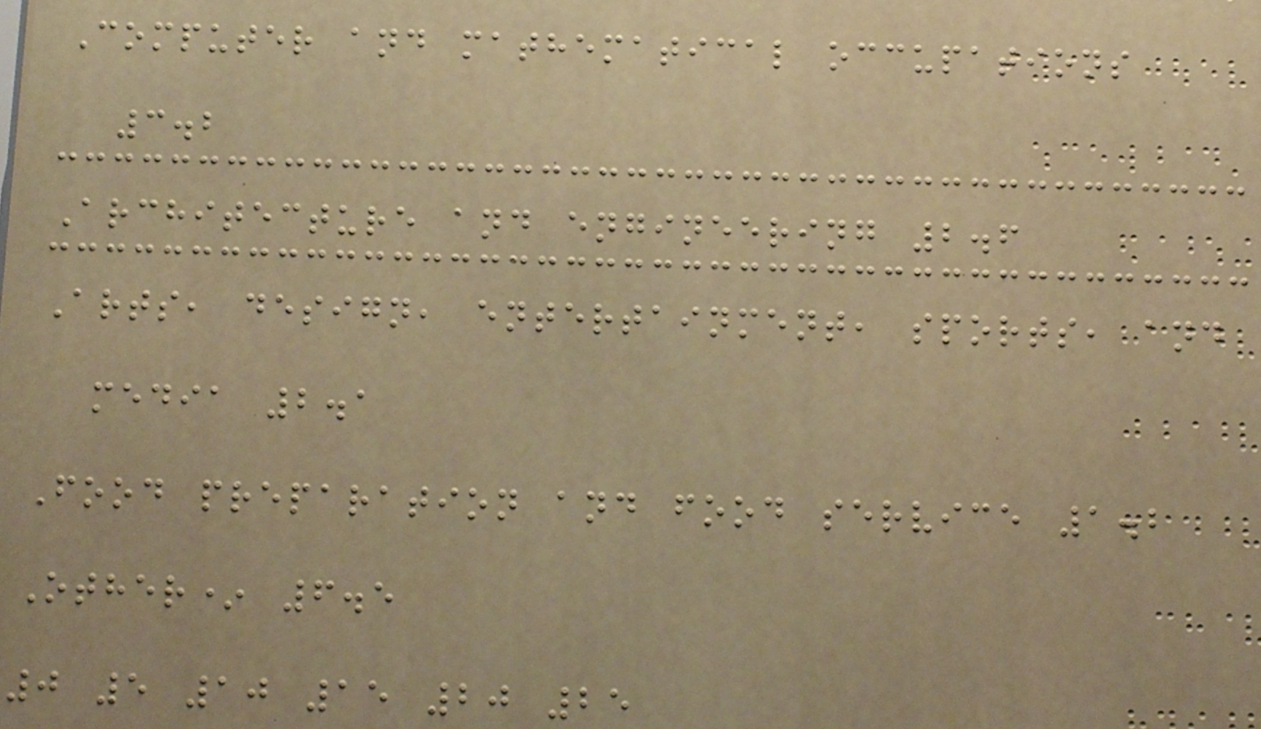Computer and mathematical occupations
3.2
Architecture and engineering 2.6
Arts, design, entertainment, sports, and
media 2.1
Food preparation and food service 1.2
Other* 6.5
0 5 10 15 20 25
